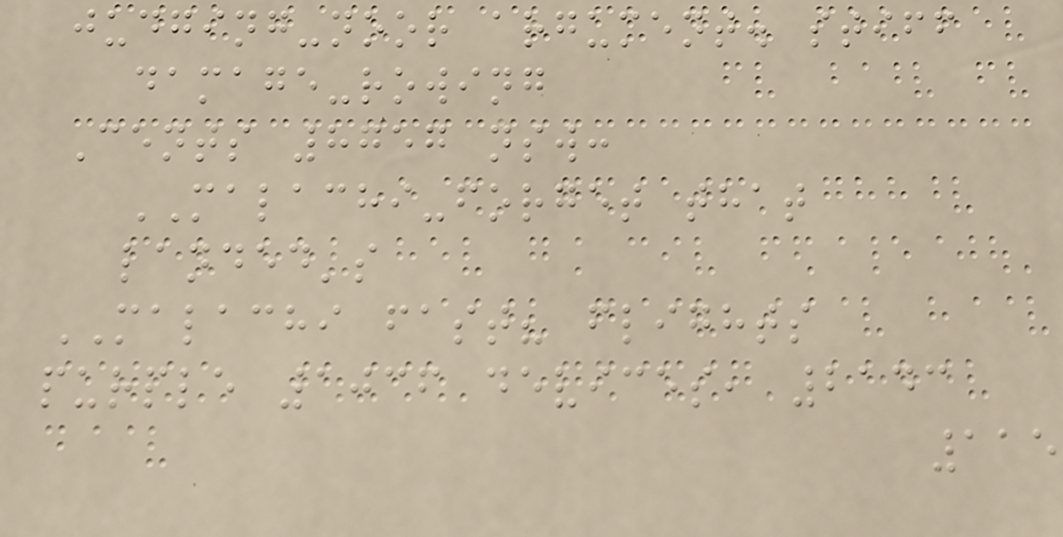judging-noor argument. stiff
damage-rowing
Cents 8757 nsw:
MALACHI-forget that
landed's
MALACHI fast? flights
purple 1036 devices, 2143
115
